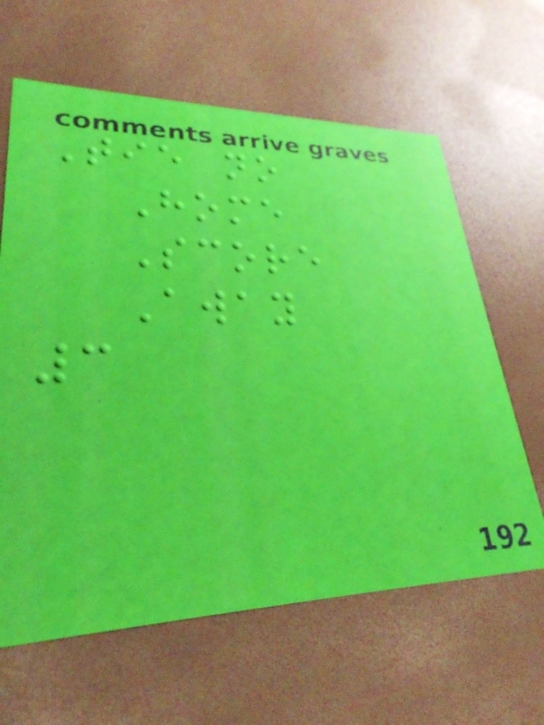Tie no
Home
Score
Away
3
